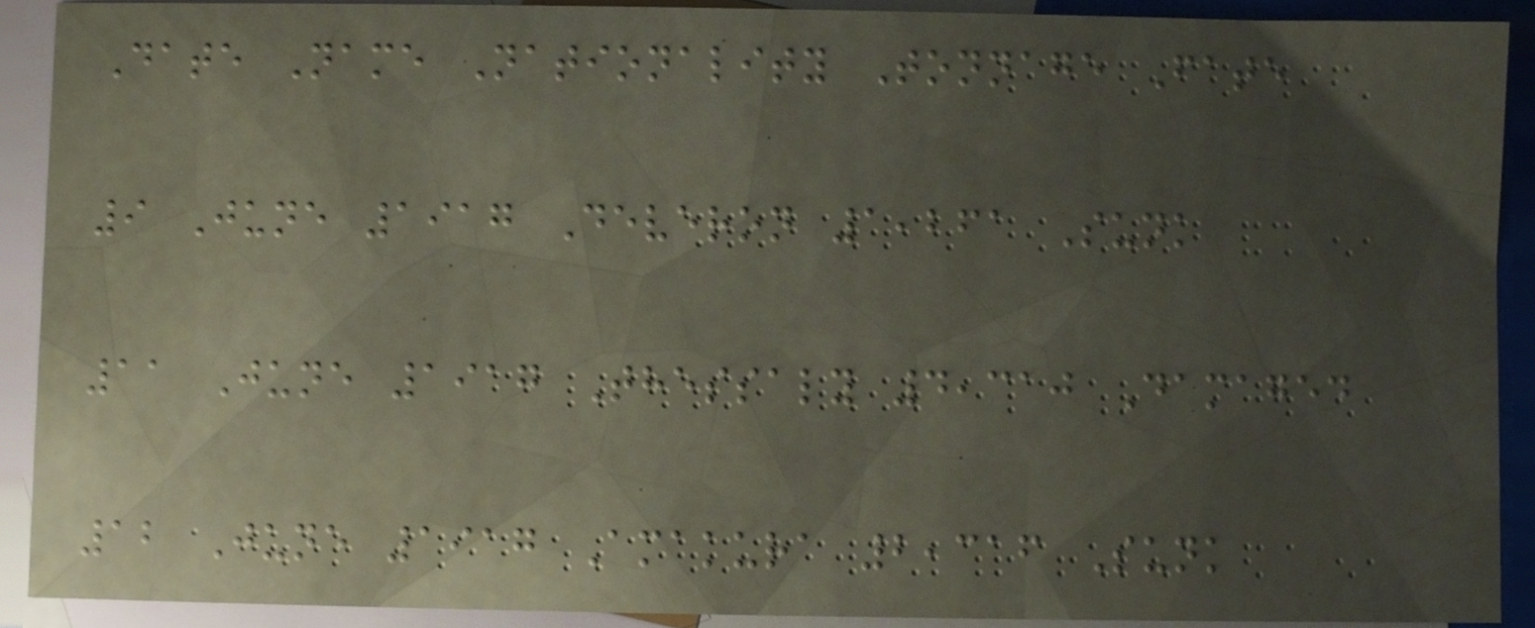Date Name Nationality Tonnage Fate
9 June 1917 Deveron 1,261 Sunk
11 June 1917 Thessaly 4,310 Damaged
12 June 1917 Amakura 2,316 Sunk
